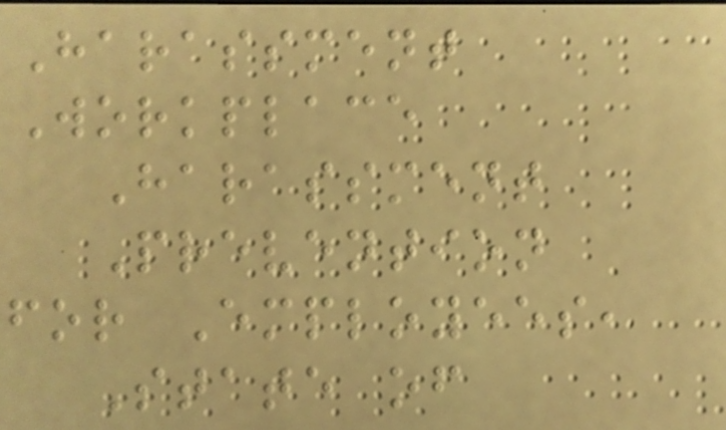Harassment
Workplace
Harassment
Prevention
for Employees,
State of
